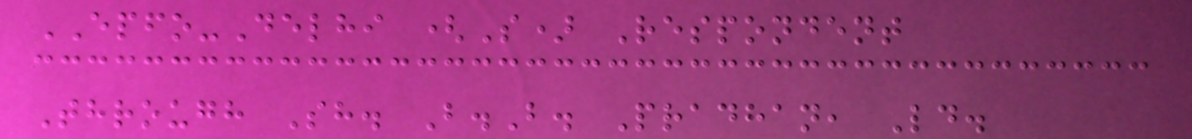EPFO-Delhi (S) Respondent
Through Sh. B.B. Pradhan, Ld.
